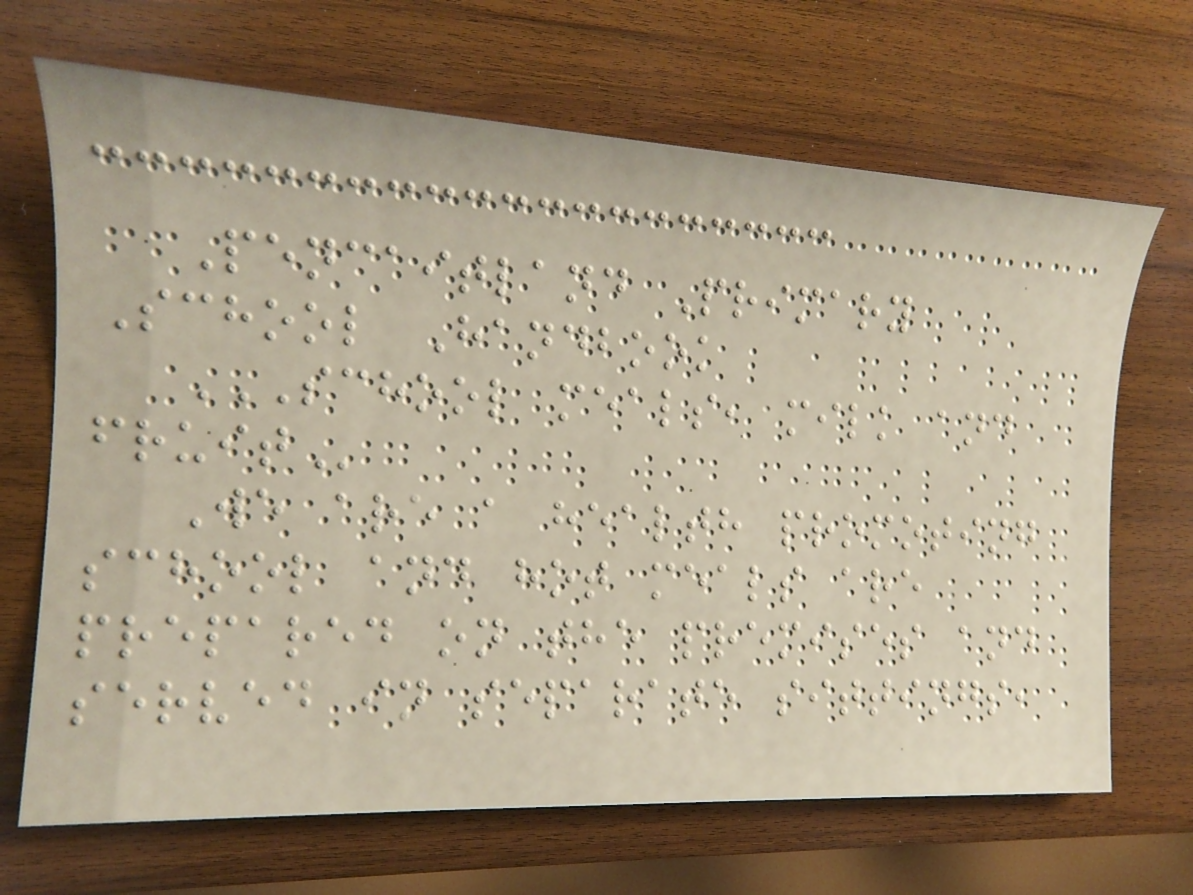Pencaitland Primary
School Handbook
SCHOOL MEALS, MILK AND
FRUIT
We are a health promoting
school and hot meals are
prepared on the premises and
served in separate sittings,
